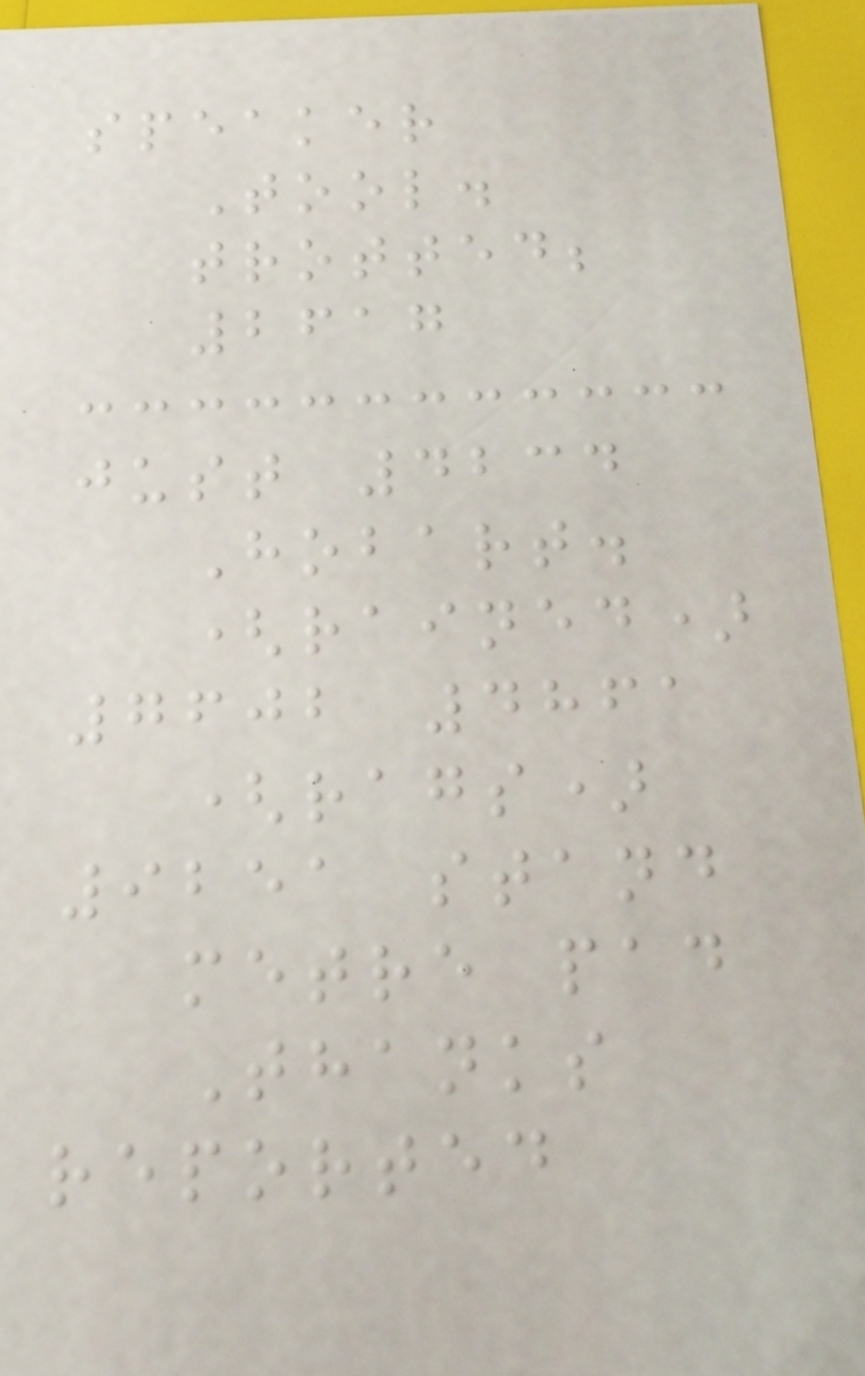speaker
Tool.
trotted;
2617
just 4234
Hobart.
(rained)
7602 4861
(rags)
9251 stand
metre pad
Thanks
reported
